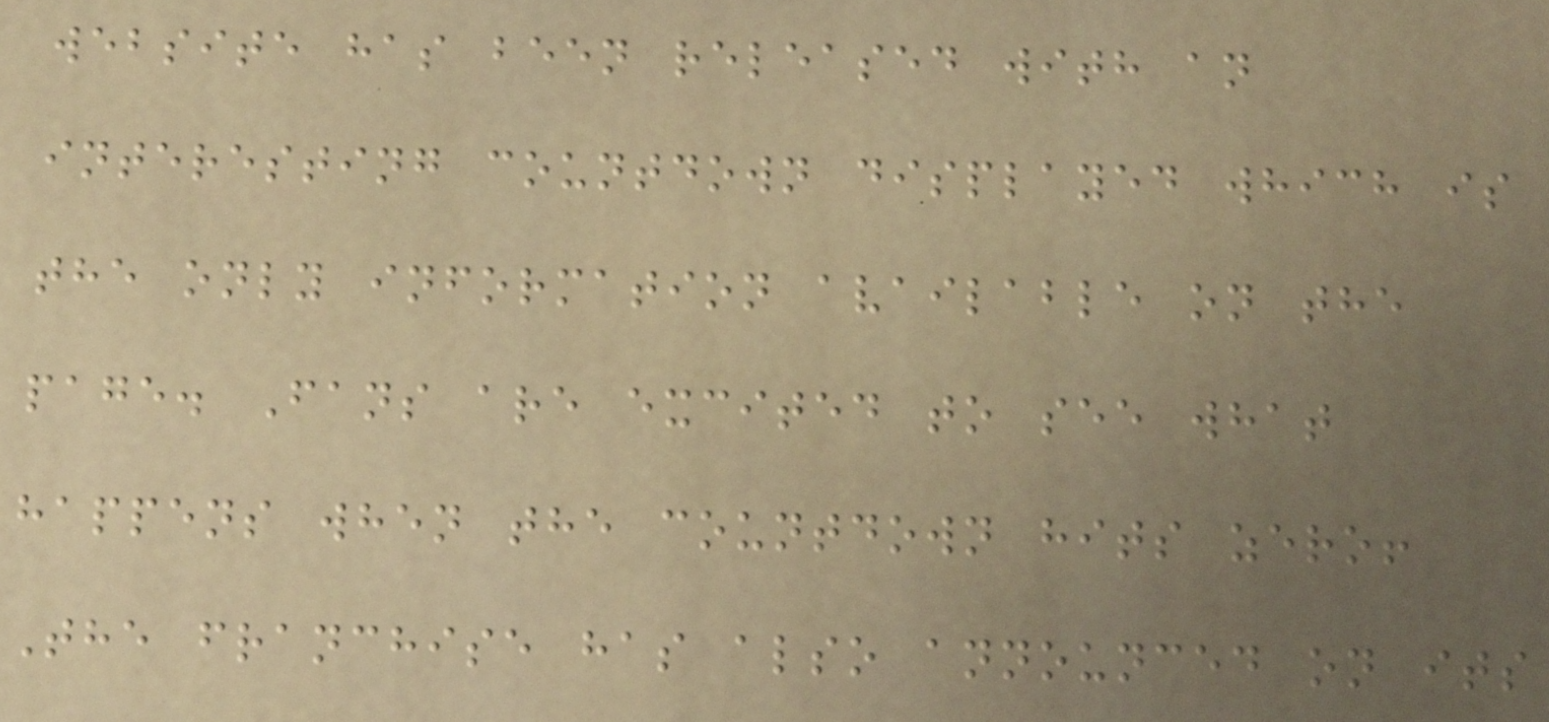website has been released with an
interesting countdown displayed which is
the only information available on the
page. Fans are excited to see what
happens when the countdown hits zero!
The franchise has also announced on its
